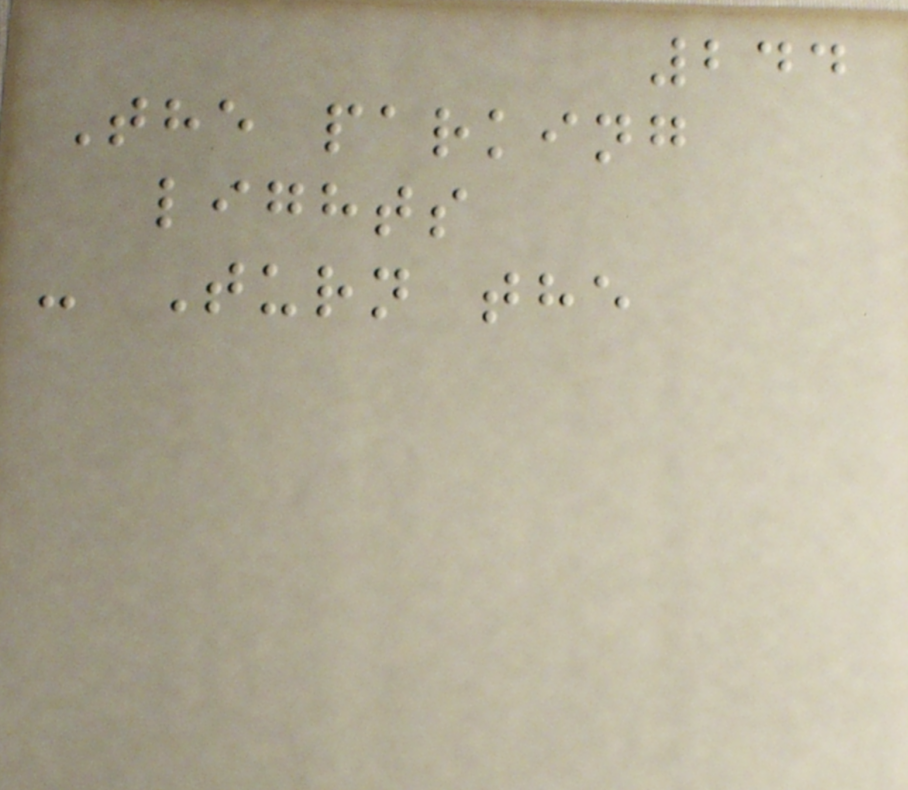244
The parking
lights
- Turn the
